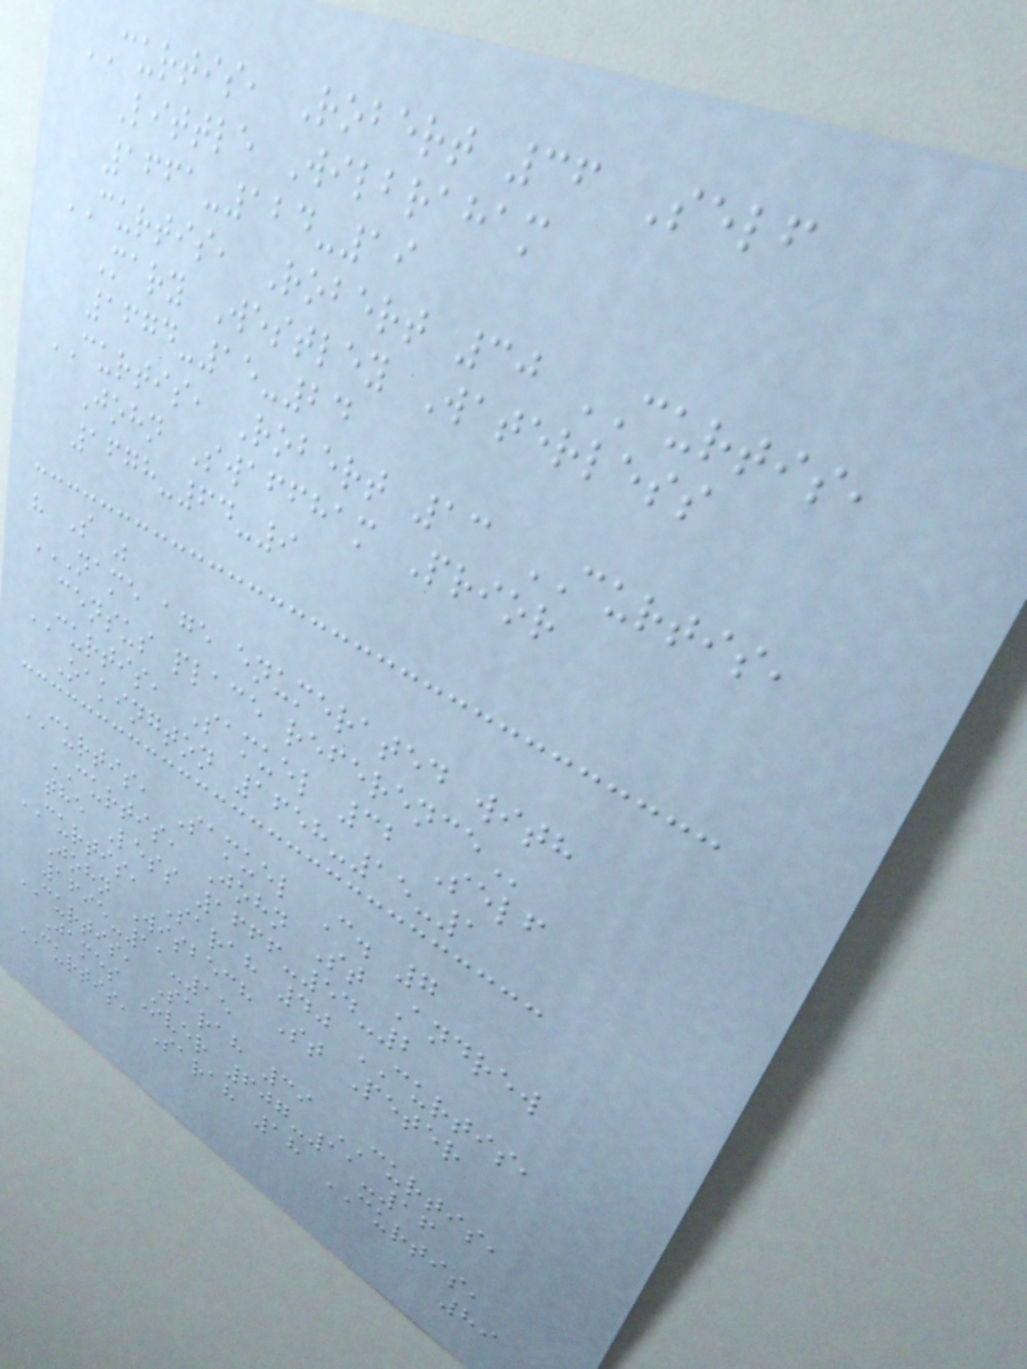CURTIS, Robert 36 Self
Little Wilbraham
1661-124-19
CURTIS, Robert 30 CURTIS,
Mary Westley Waterless
1674-15-24
CURTIS, Robert 13 CURTIS,
John Swaffham Prior
1678-64-9
" S "
NAME AGE ENUMERATED WITH
CENSUS PLACE REFERENCE
CURTIS, Samuel 32 Self
Oakington 1658-15-1
CURTIS, Samuel C. 7
CURTIS, John St Andrew
the Less 1666-54-2
CURTIS, Sarah 40 CURTIS,
John Wisbech St Peter
1695-11-15
CURTIS, Sarah 39 CURTIS,
James Over 607-11-16
CURTIS, Sarah 18 CURTIS,
89
